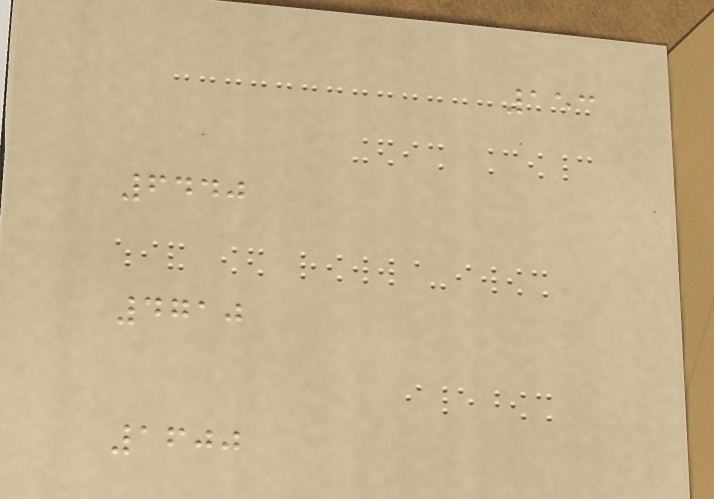153
6440
4710
1600
